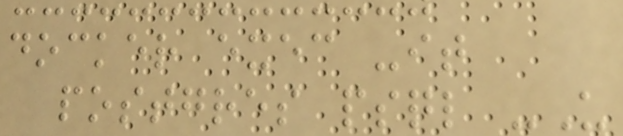docker exec -it
postgres psql -U
